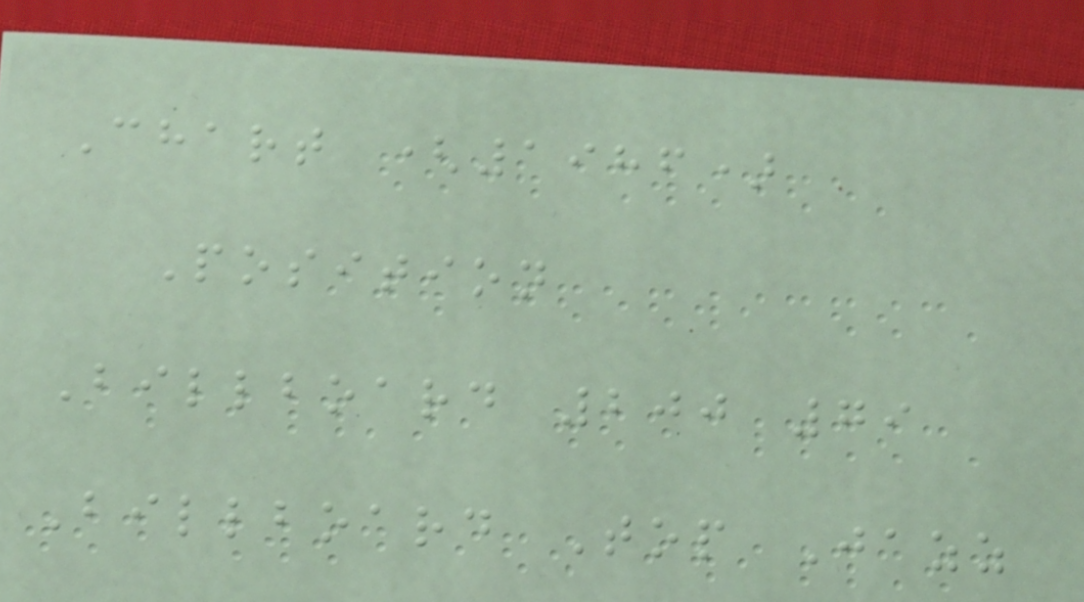Chart (1986)
Position
Billboard 200 79
Billboard Top Jazz
